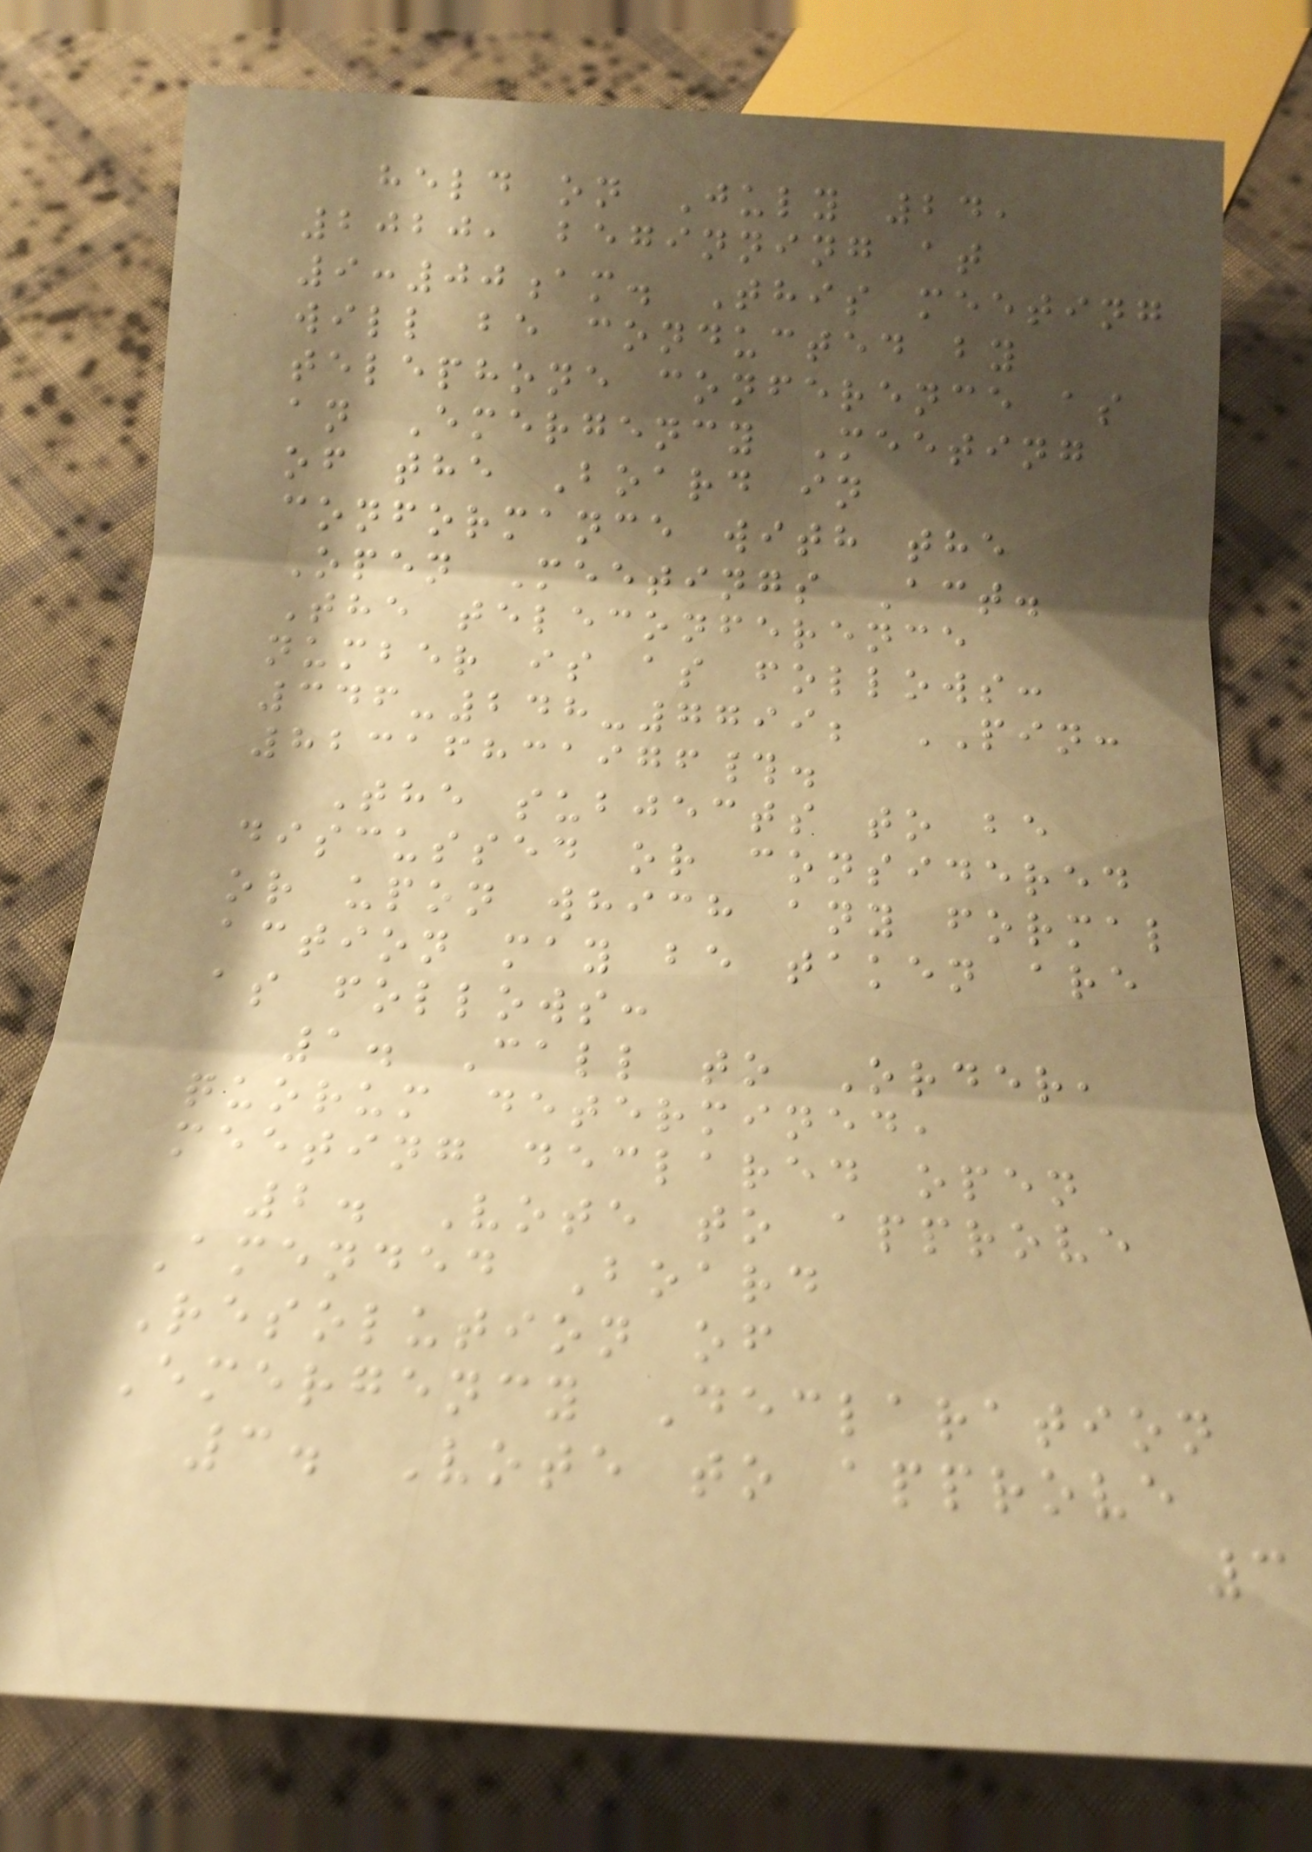held on July 24,
2020, beginning at
9:00am. This meeting
will be conducted by
telephone conference as
an Emergency Meeting
of the Board in
conformance with the
Open Meetings Act.
The teleconference
number is as follows:
346-248-7799; PIN:
82316831976#.
The subjects to be
discussed or considered
or upon which any formal
action may be taken are
as follows:
1. Call to Order,
quorum determined,
meeting declared open
2. Vote to approve
Amended Board
Resolution of
Emergency Declaration
3. Vote to approve
3
